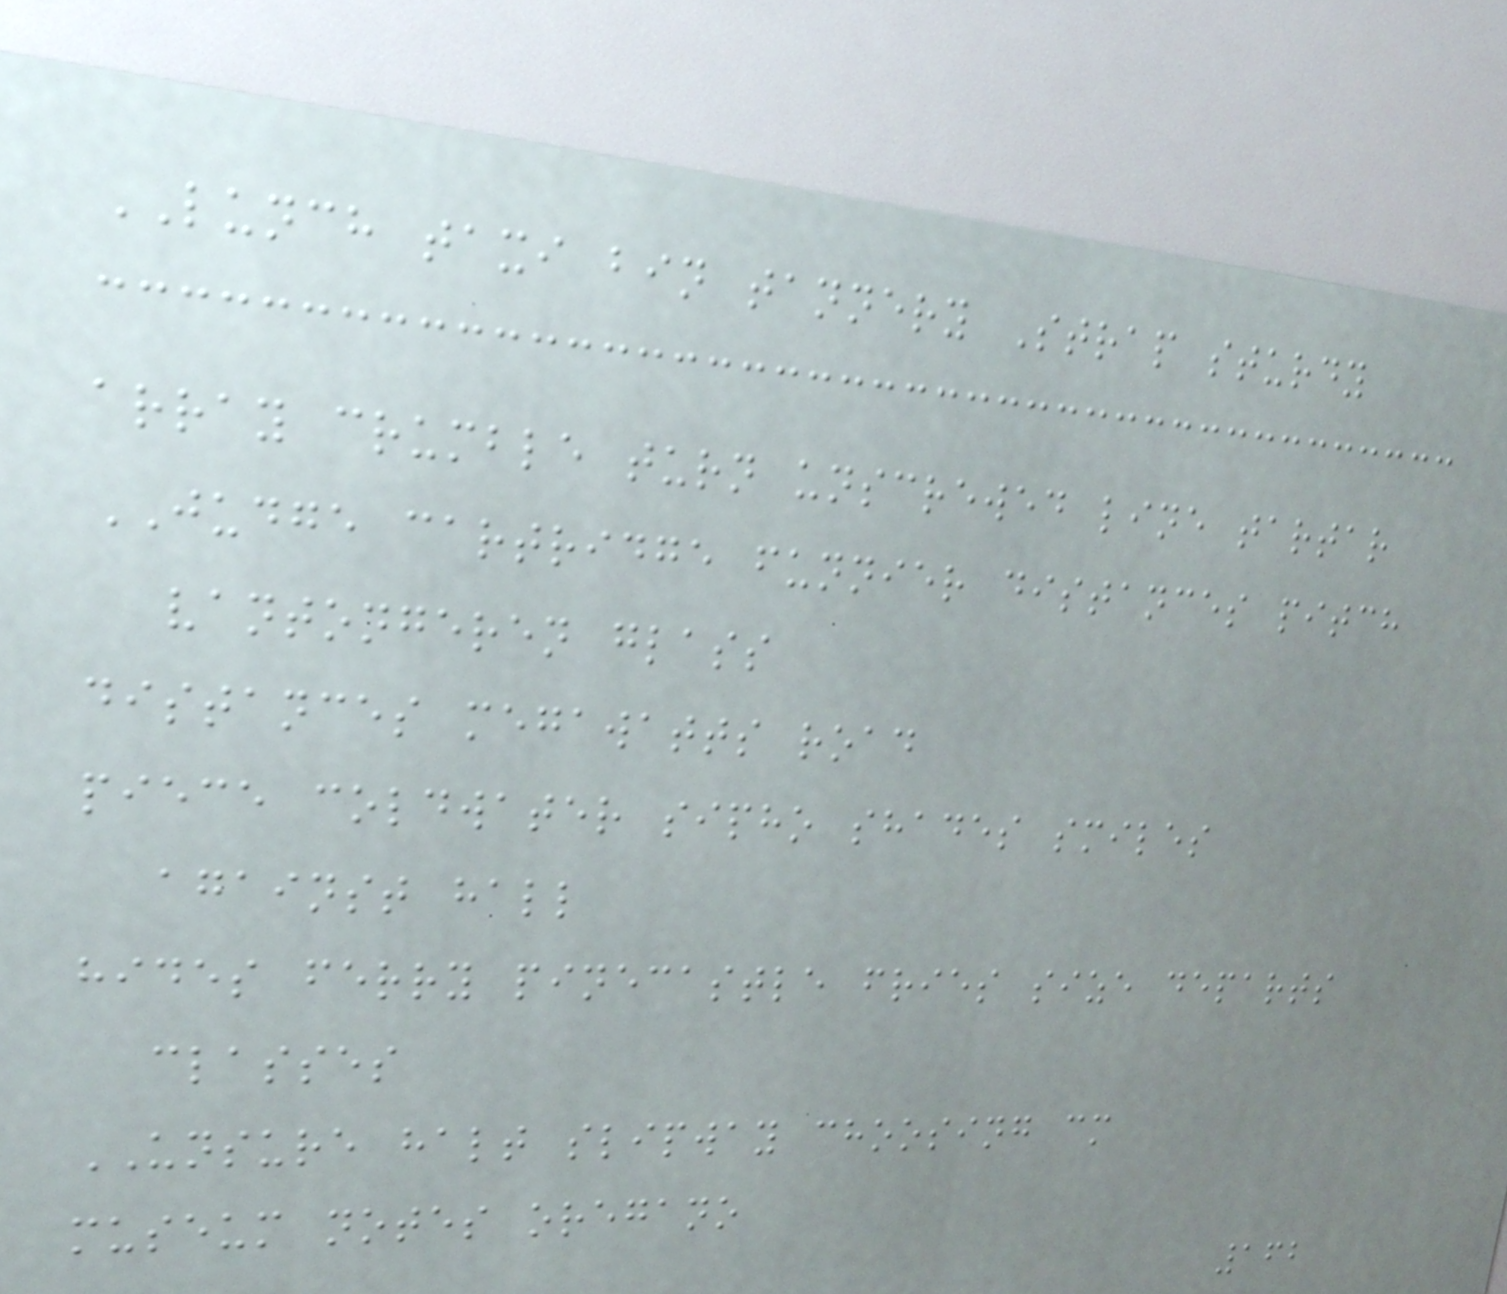LUNCH taxi bin tannery Strap sturdy
array crumble turn unscrewed line tartar
JUDGE cartridge funnier distances pitch
vantongeren glass
distances megawatts road
piece coldwater sipho shades smiles
against hall
hides ferry pinecastle fries size departs
classes
UNSURE halt slipway choosing cm
museum notes oregano
162
